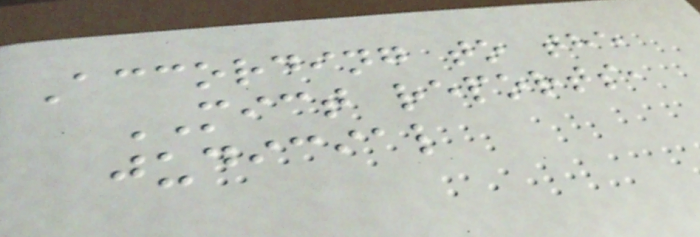According to the
MICT reports,
judicial
